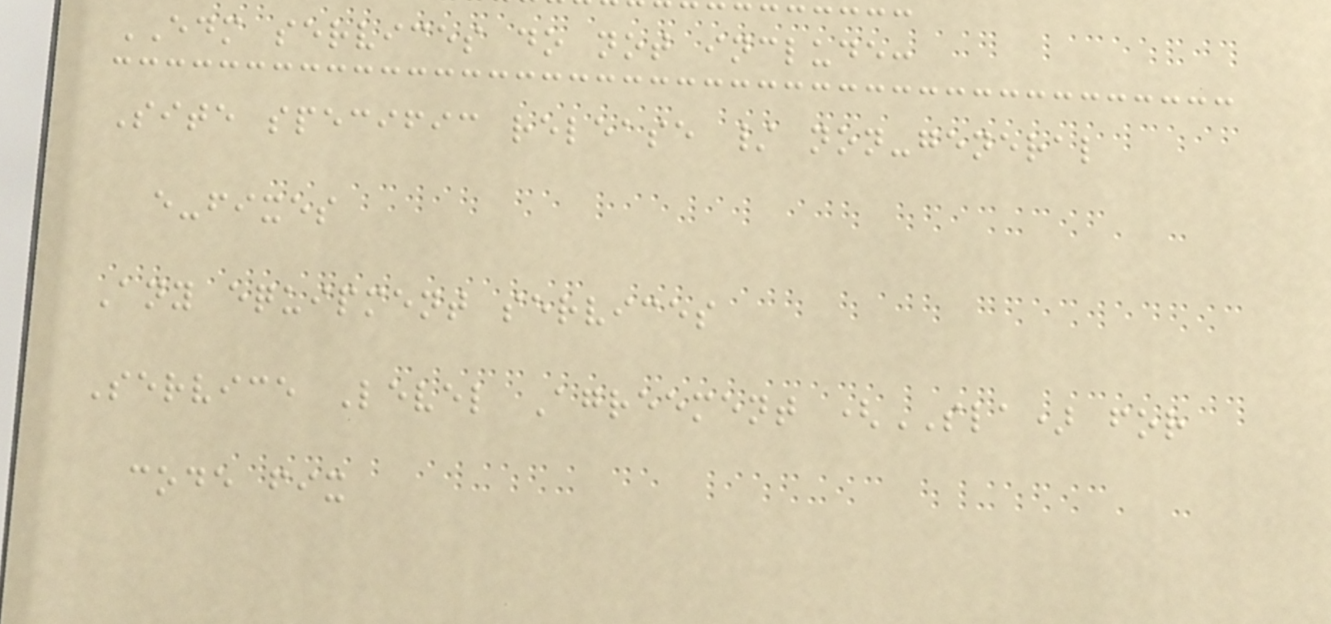EDM services do not include:
Site specific release / non-general
e-fixes
Any equipment services
Service Level Agreement (SLA) for
code fix
